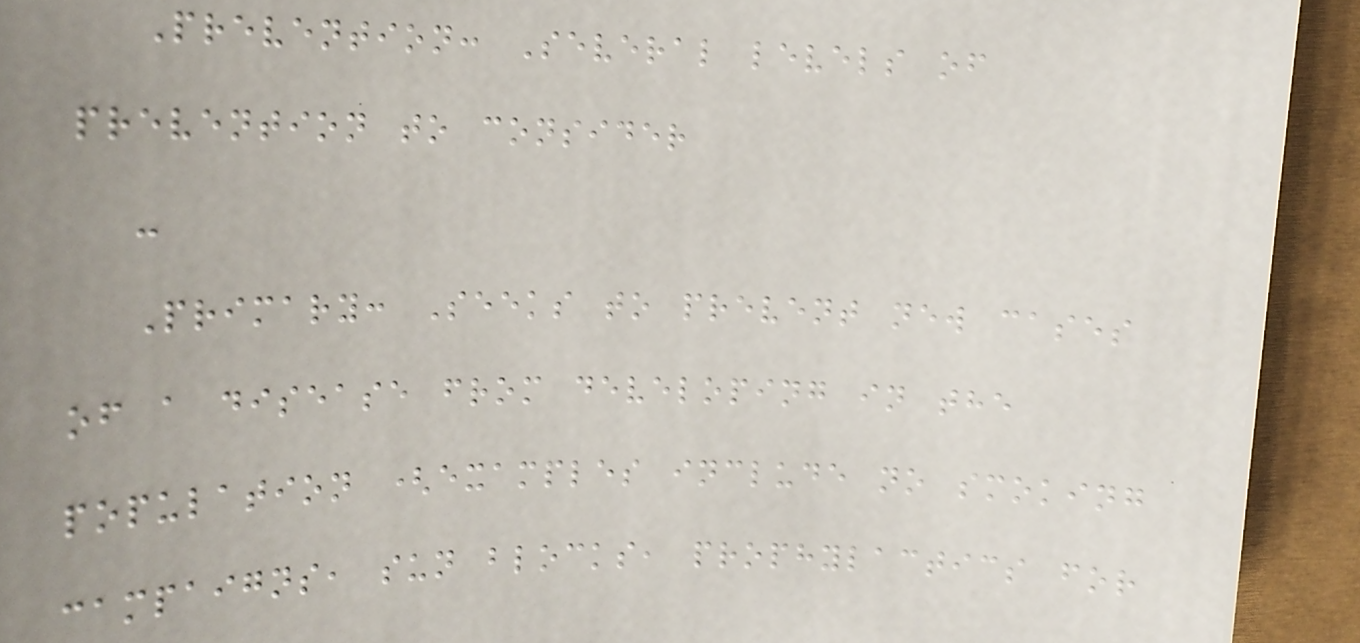Prevention: Several levels of
prevention to consider
-
Primary: Seeks to prevent new cases
of a disease from developing in the
population (examples include no smoking
campaigns, sun blocks, prophylactics for
